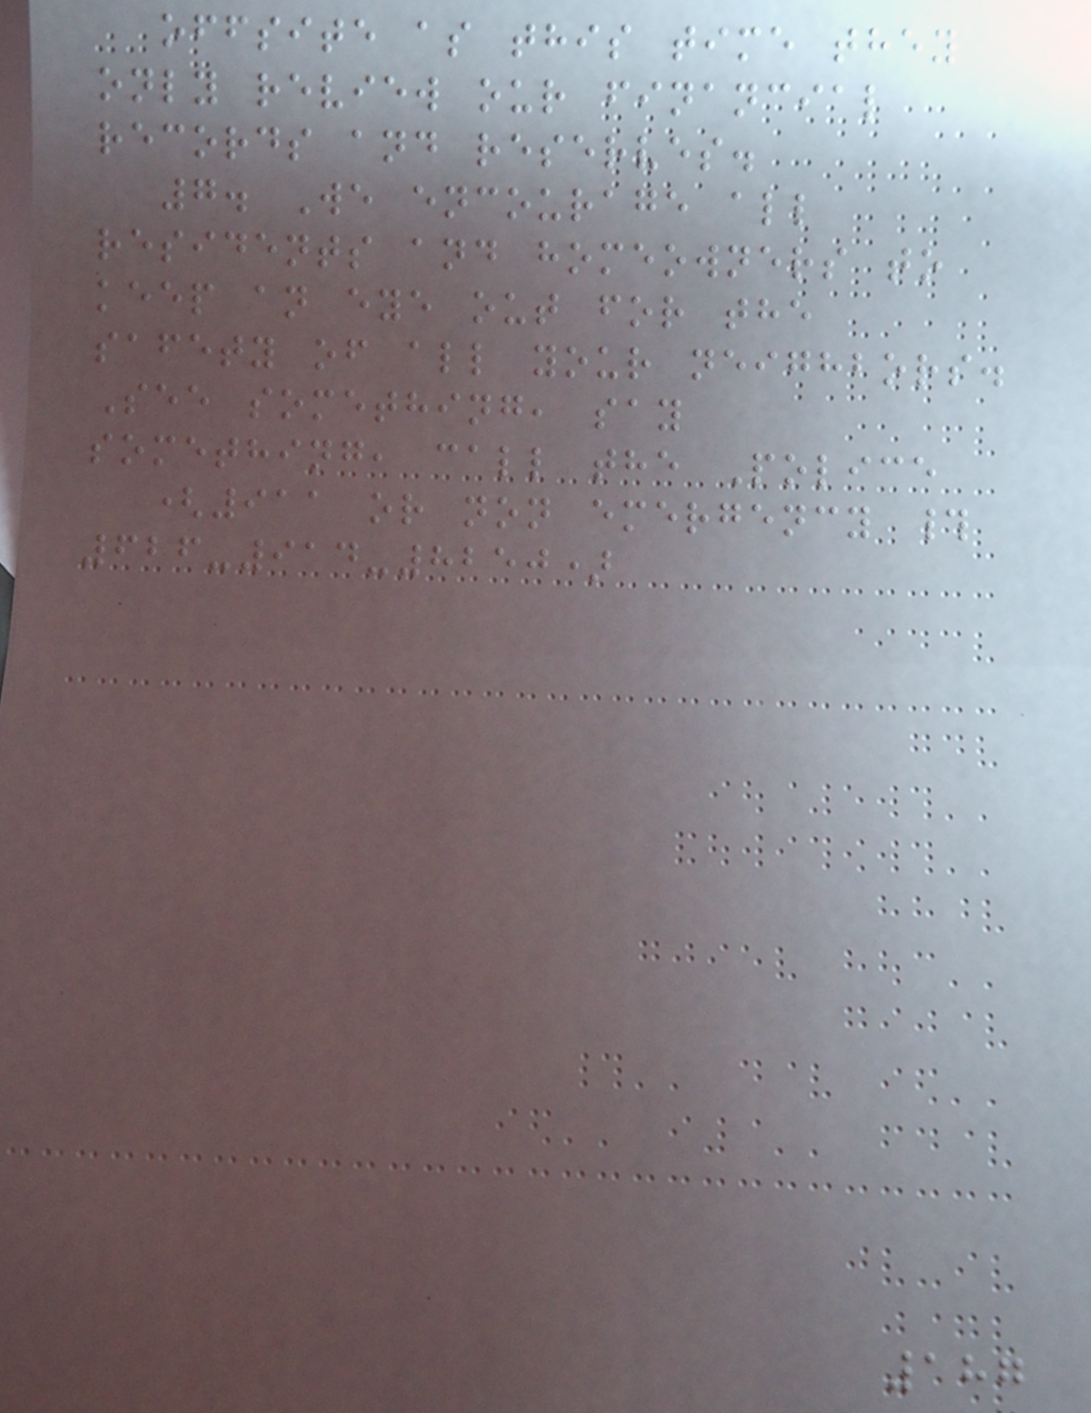offsite as this time they
only review our financial
records and reserves.
7. We encourage all
residents and homeowners to
keep an eye out for the
safety of all your neighbors.
See something, say
something, call the Police
(911 or non emergency #
626-914-8250)
187
